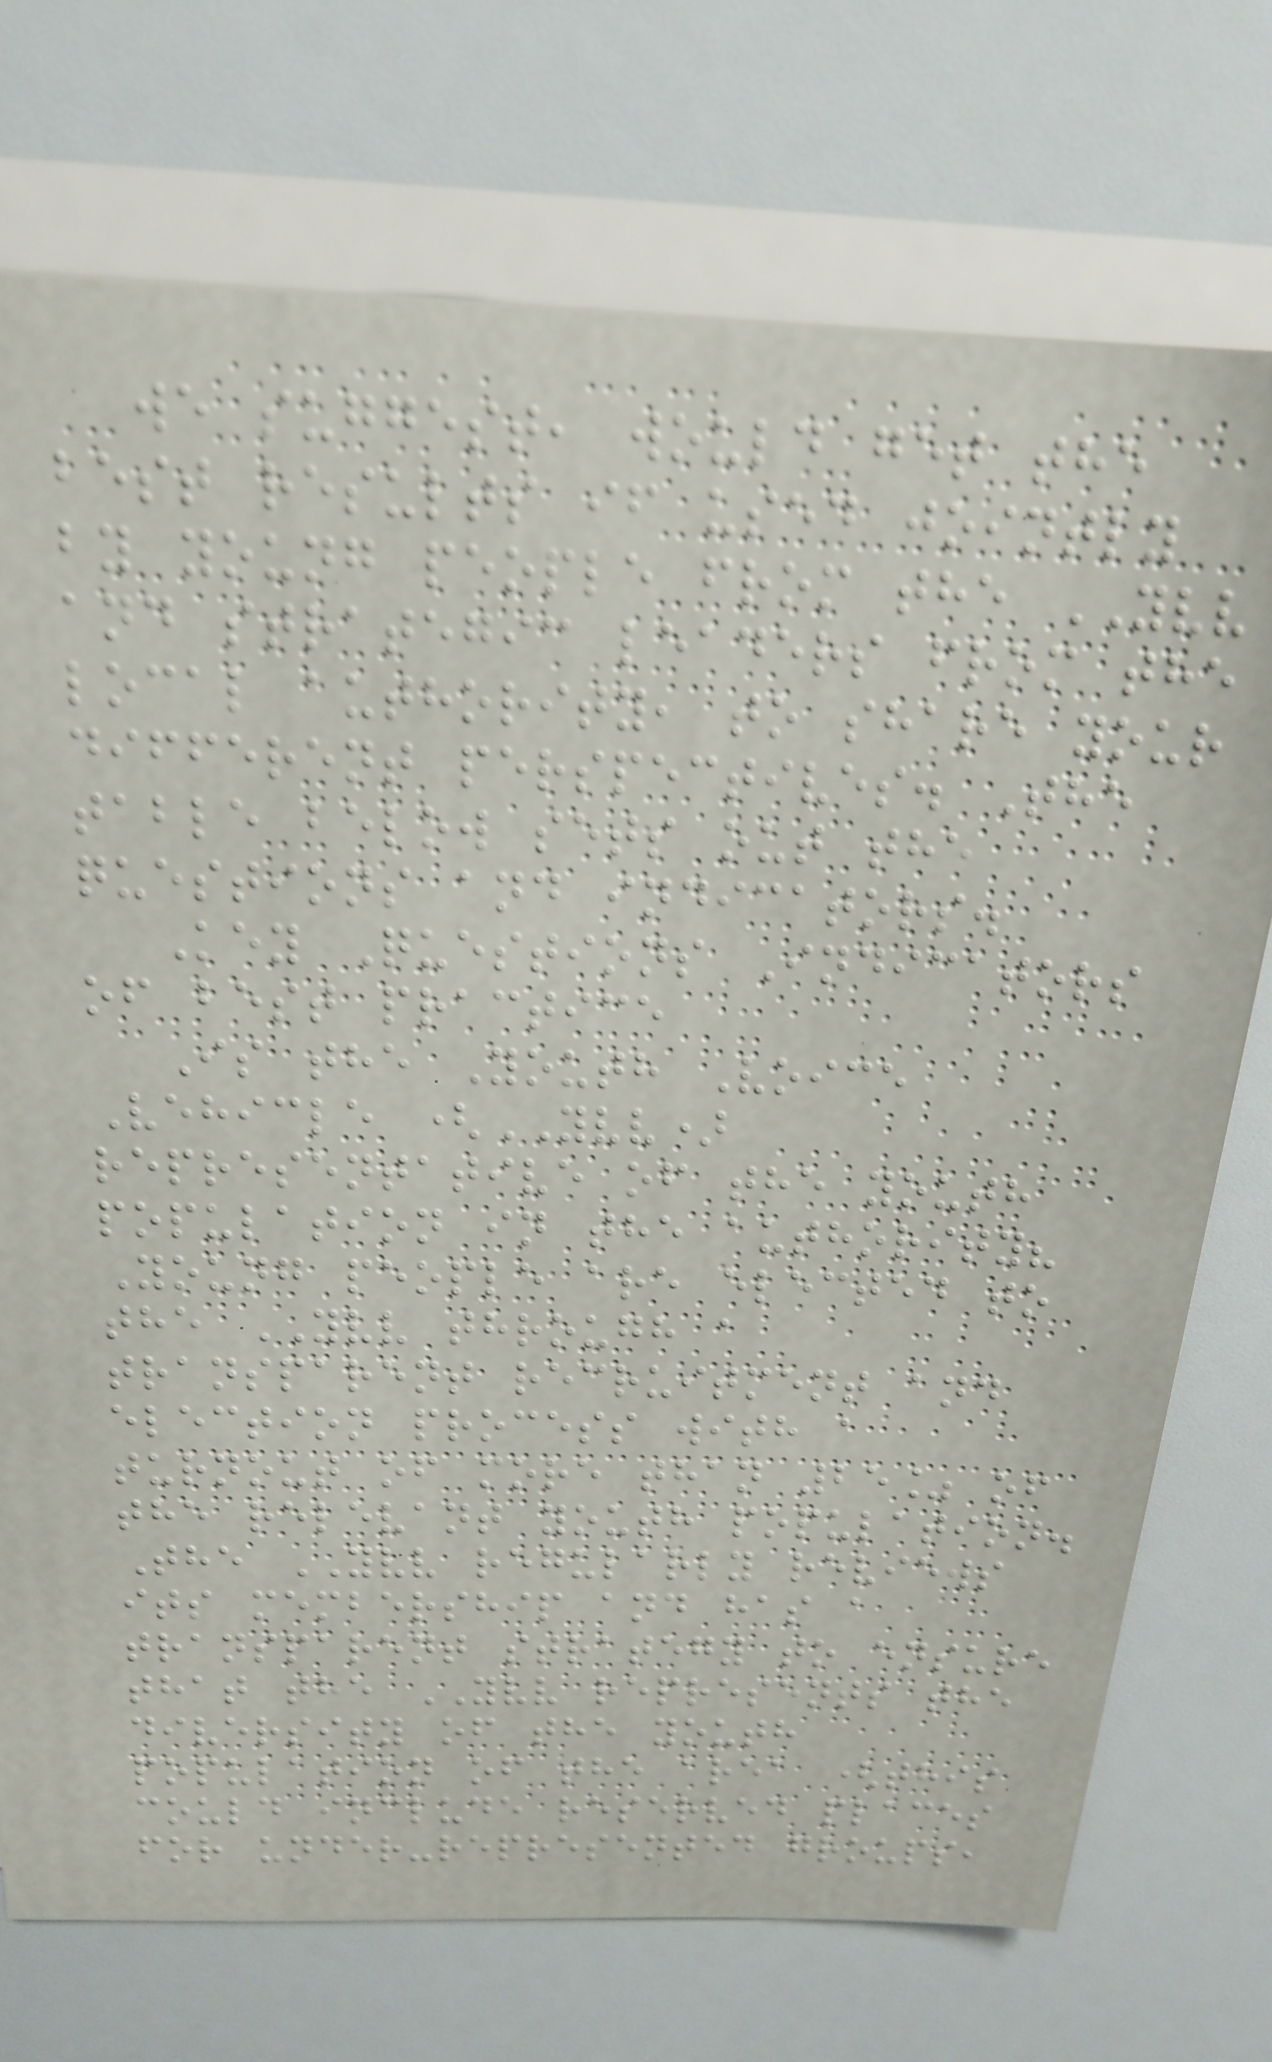we suggest, would get the
best results if used jointly
by young people from the YVV
and strategic leaders from the
local authority, to share your
different perspectives. The
table below sets out the
questions and indicators.
Key Questions Indicators
of best practice
Is the Youth Voice
Vehicle (YVV)
representative of the youth
population in the authority?
Young people are elected to
the YVV through a
transparent recruitment and
election process with a
turnout of more than 25% of
the relevant youth population.
The YVV regularly reviews
its membership and has a
transparent strategy to ensure
that the YVV represents the
diversity of the youth
population of the area (this
could include reserved places
for under-represented groups,
